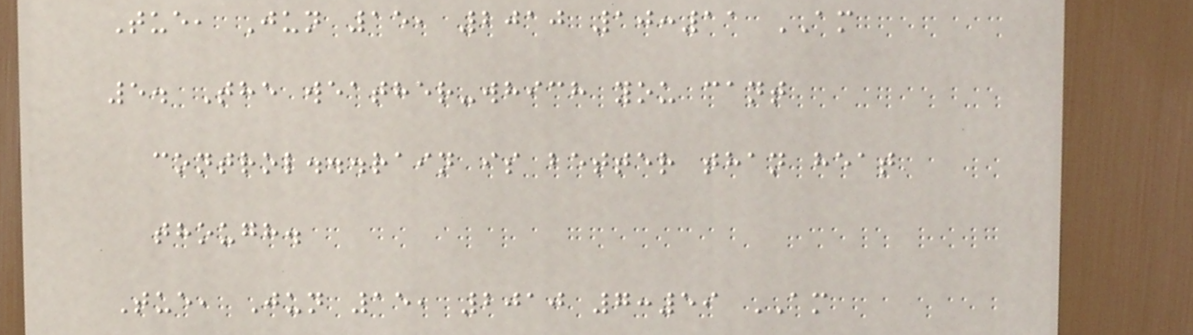Tue, Jun 15, 2010 10:11 AM
5. The weather-which you cant
control...rain is better than heat
though.
Tue, Jun 15, 2010 7:59 AM
